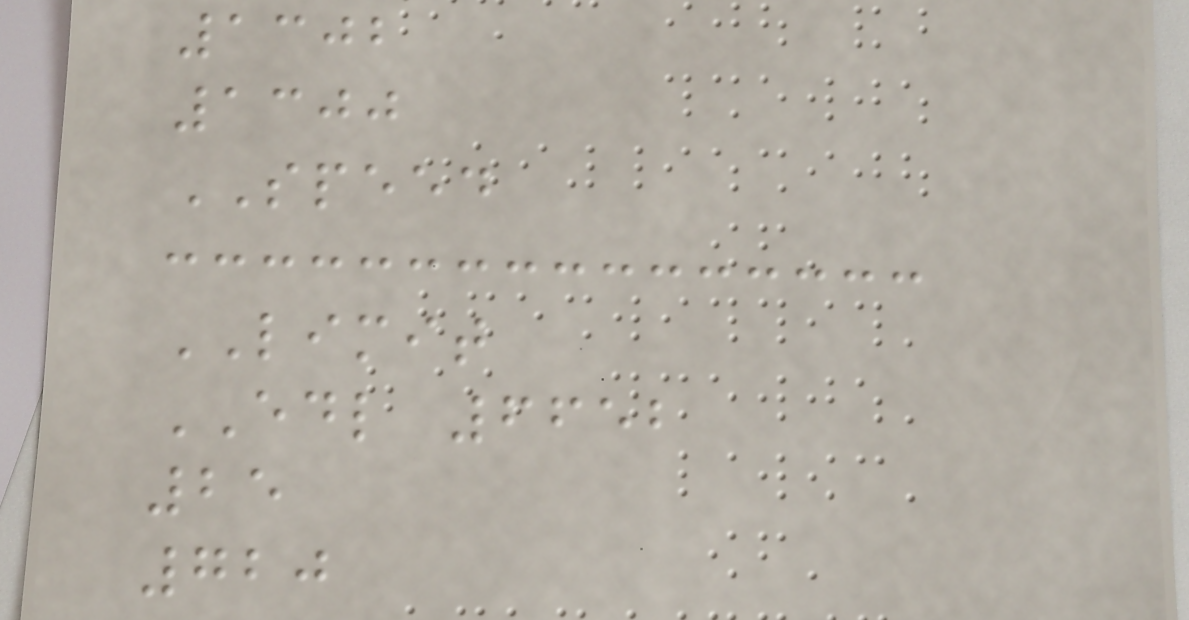1302
1300
SPEED
LIMIT
EDL 6652
25
720
